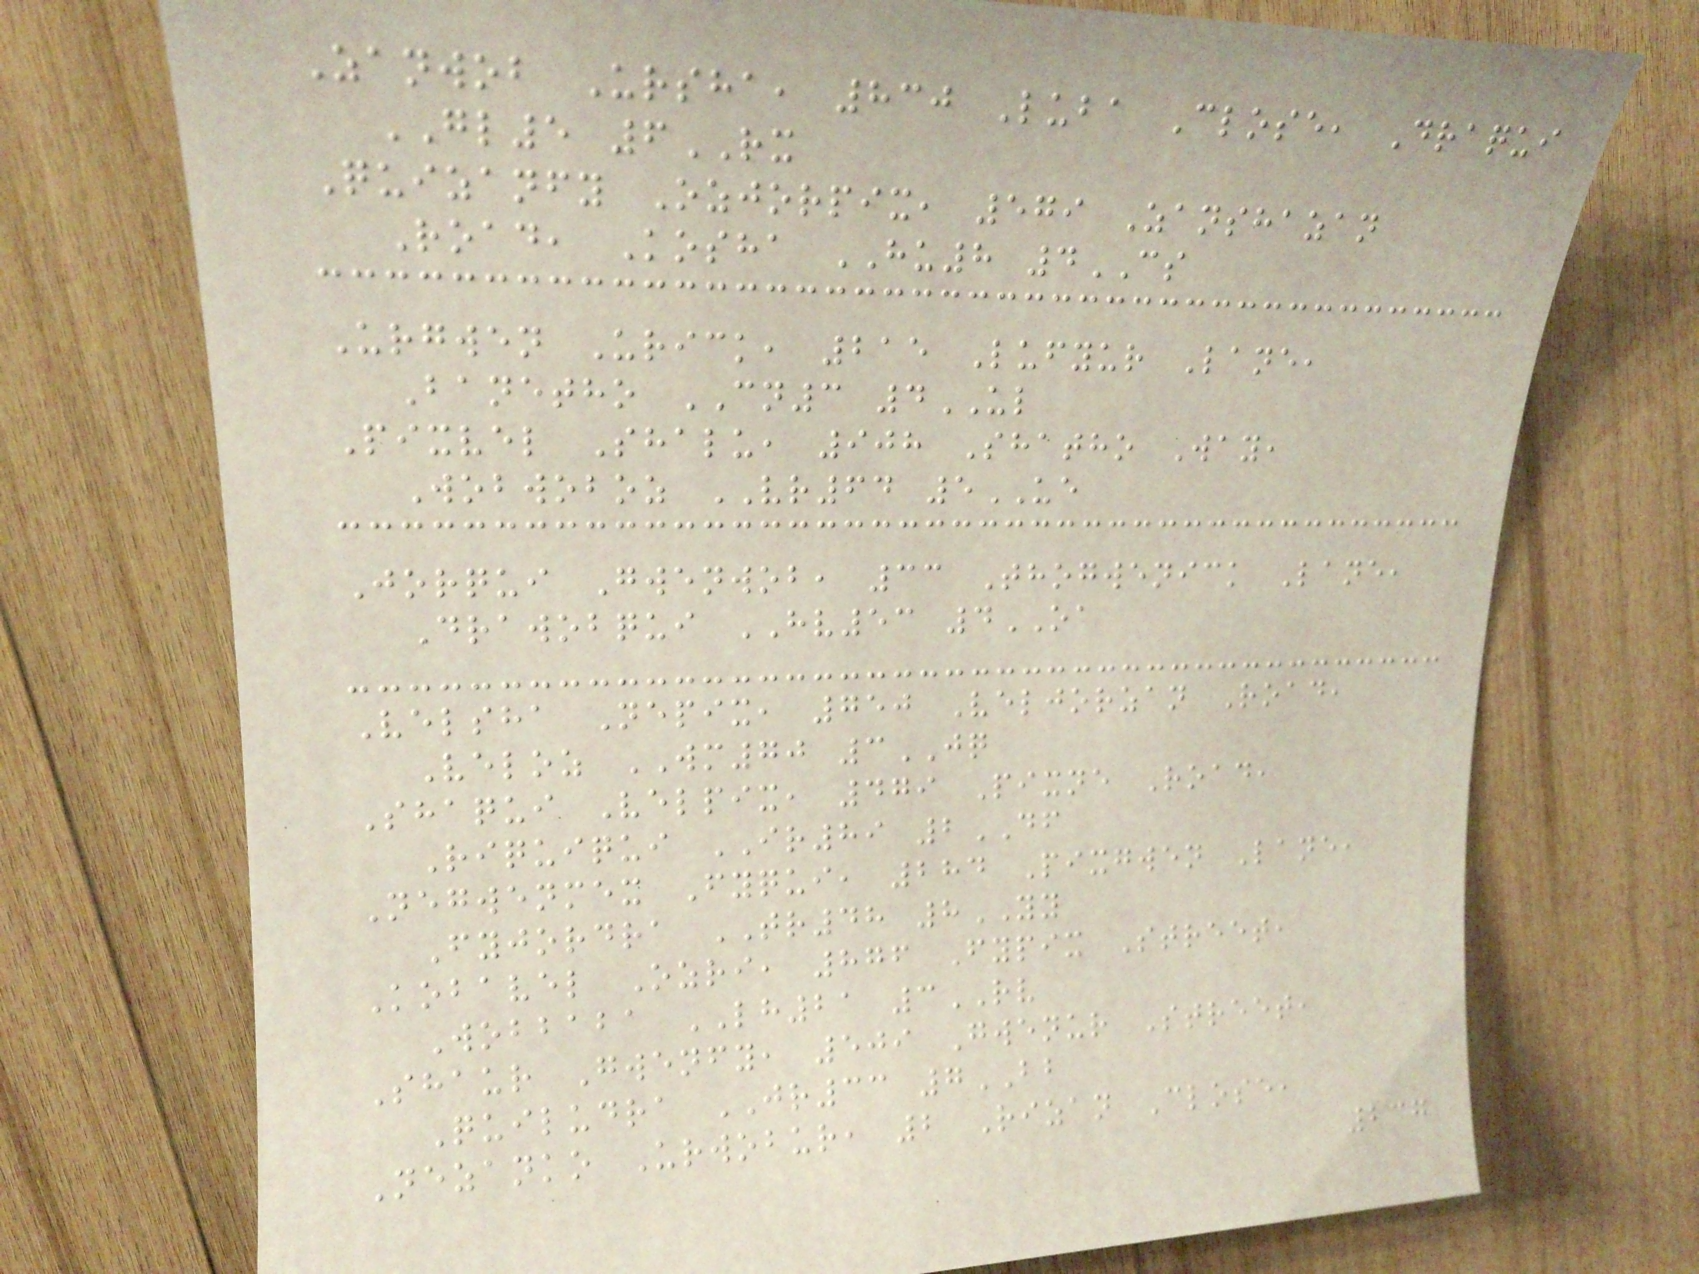Zanwob Ursha, 830 Luba Close, Draqui
GL5 6RX
Quizanfy Ozjorpix, 579 Zanshazan
Road, Kosha HU8 4CS
Urgwen Urick, 215 Lufyur Lane,
Banetho CN3 4UL
Pixvel Shalu, 908 Shatho Way,
Wobwoboz VR64 5UE
Jorqui Gwenwob, 33 Thogwenick Lane,
Drawobqui HV53 4OA
Velsha Nepix, 750 Veljorzan Road,
Veloz WM70 3JQ
Shaqui Velpix, 479 Pixne Road,
Riquiqui IR89 2DF
Negwenmex Fyqui, 284 Pixgwen Lane,
Fyjordra TR48 8YY
Kobavel Ozri, 876 Fypix Street,
Wobbaba LH21 3RV
Shaur Gwenfy, 509 Gwenur Street,
Quiludra JR33 7BB
Nezanko Urwobur, 2 Rizan Close,
237
